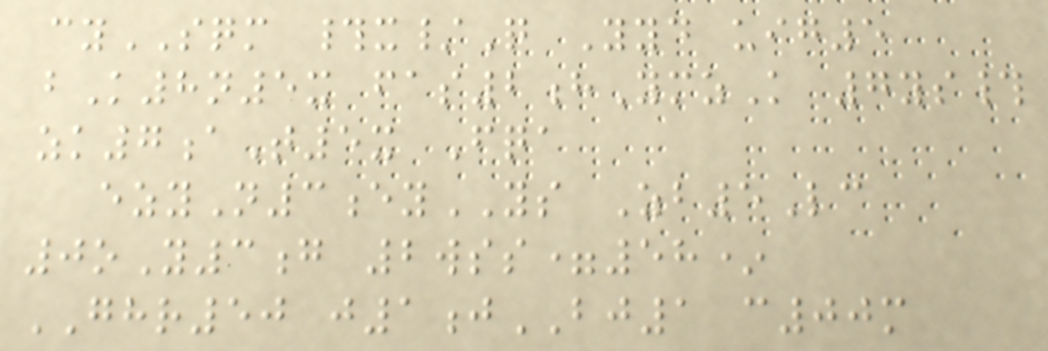cySQM #x/Q Yyd uig5
bK8n5x fas2hYmzK 7ys#
zk7aT5x Fqa
ezyN3eyYS Zb5Lc
0oY3g 2wss=58*
GHR50 j1jBJ1 c00m
